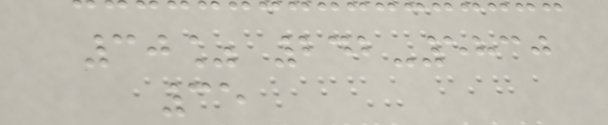30% 242-5830
35
